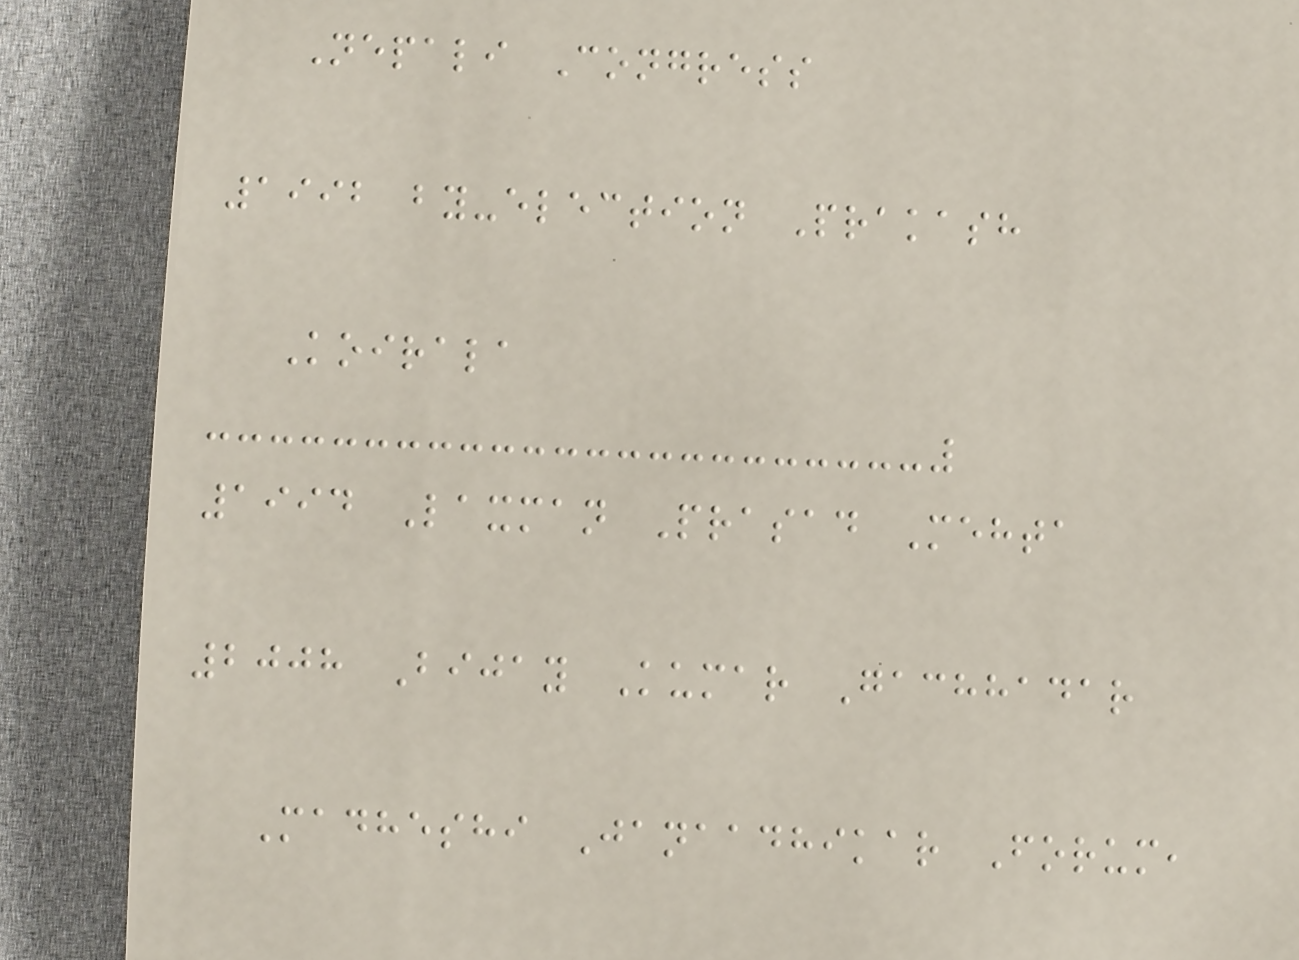Nepali Congress
1992 by-election Prakash
Koirala
1994 Laxman Prasad Mehta
2008 Bijay Kumar Gachhadar
Madheshi Janaadhikar Forum,
